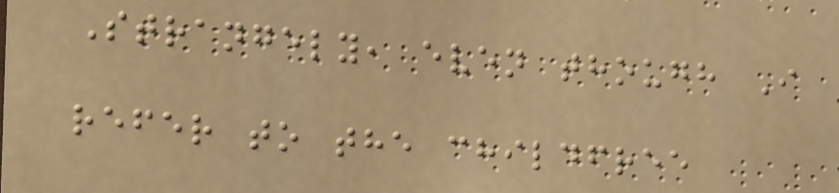Strangely, even though I
refer to the childfree
